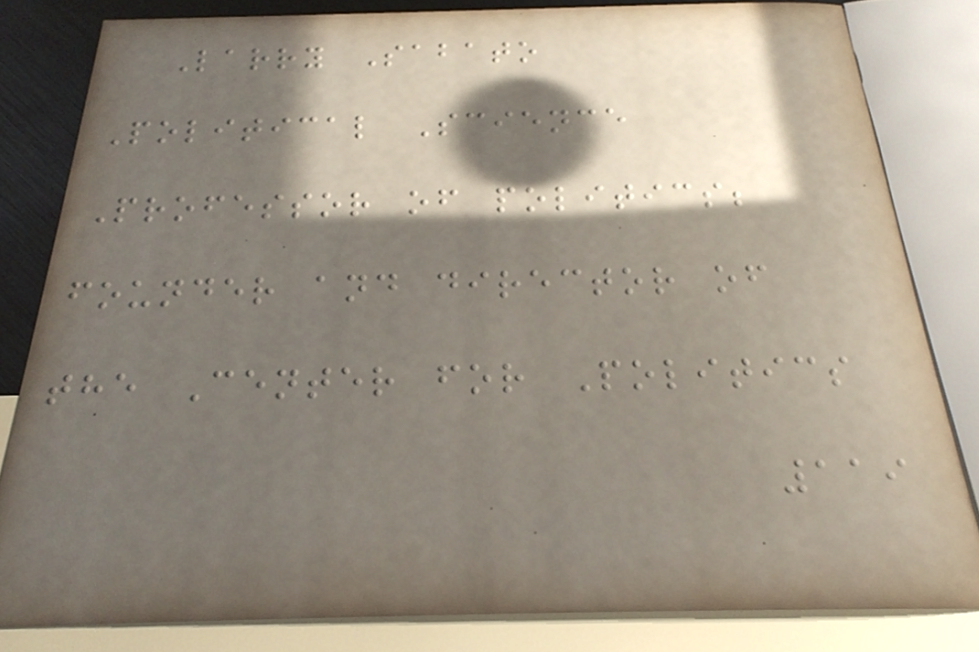Larry Sabato
Political Science
Professor of politics;
founder and director of
the Center for Politics
119
